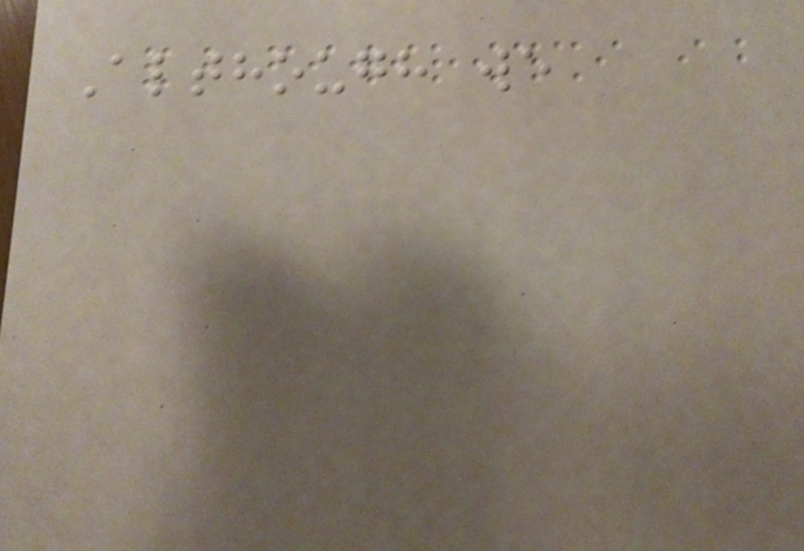Although we
